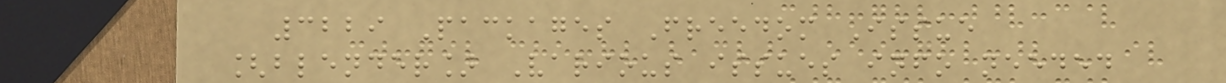3229 Packages Freedom Issue
[blender] Various issues info needed
